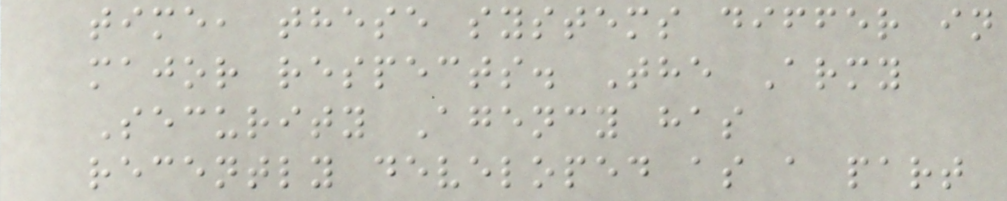time, these systems differ in
major respects. The Army
Security Agency has
recently developed as a part
